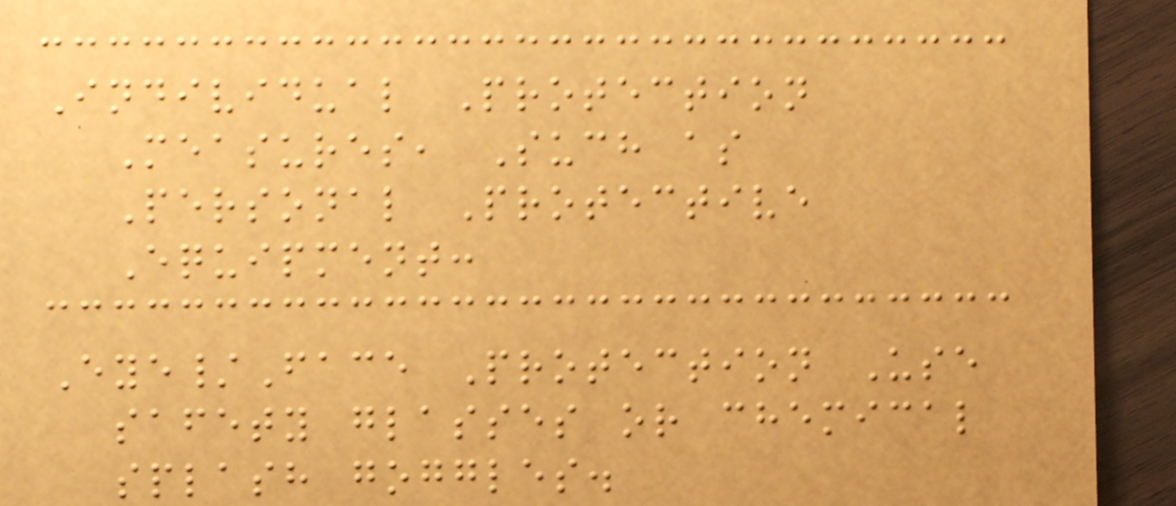Individual Protection
Measures, Such as
Personal Protective
Equipment:
Eye/Face Protection Use
safety glasses or chemical
splash goggles.
